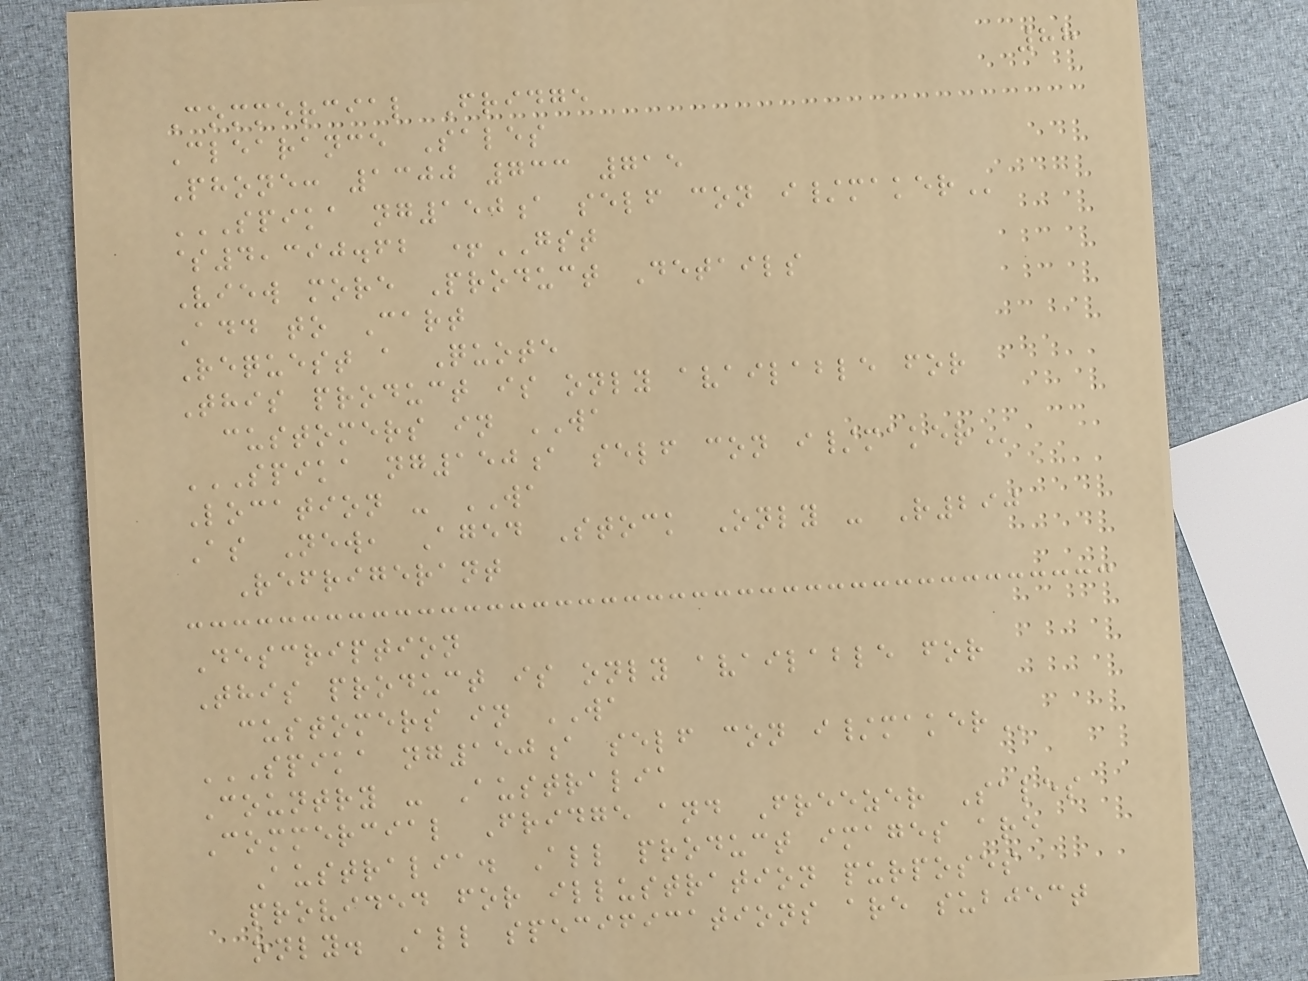88
Commercial Fridge
Clearance Sales
Phone: 1300 733 715
SPIKA NG150A SELF CON I/MAKER
$4,390.62 +GST
View more Product Details
Add to Cart
Request a Quote
This product is only available for
customers in WA
SPIKA NG150A SELF CON I/MAKER
Location - WA
As New, Aged Stock Only - R290
Refrigerant
Description
This product is only available for
customers in WA
SPIKA NG150A SELF CON I/MAKER
Country - Australia
Commercial Fridge and Freezer Sales
Australia. All product images are
provided for illustration purposes
only. All specifications are subject
